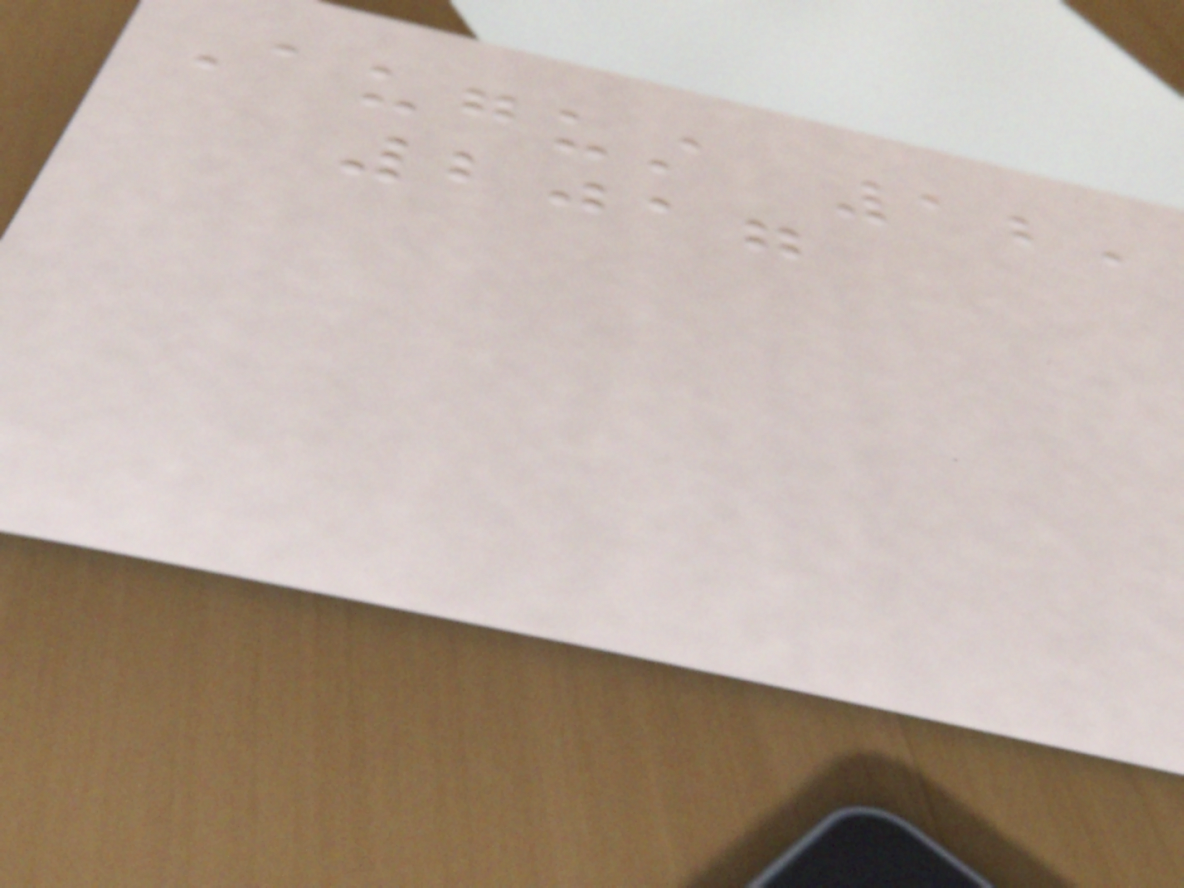August 12,
2017
